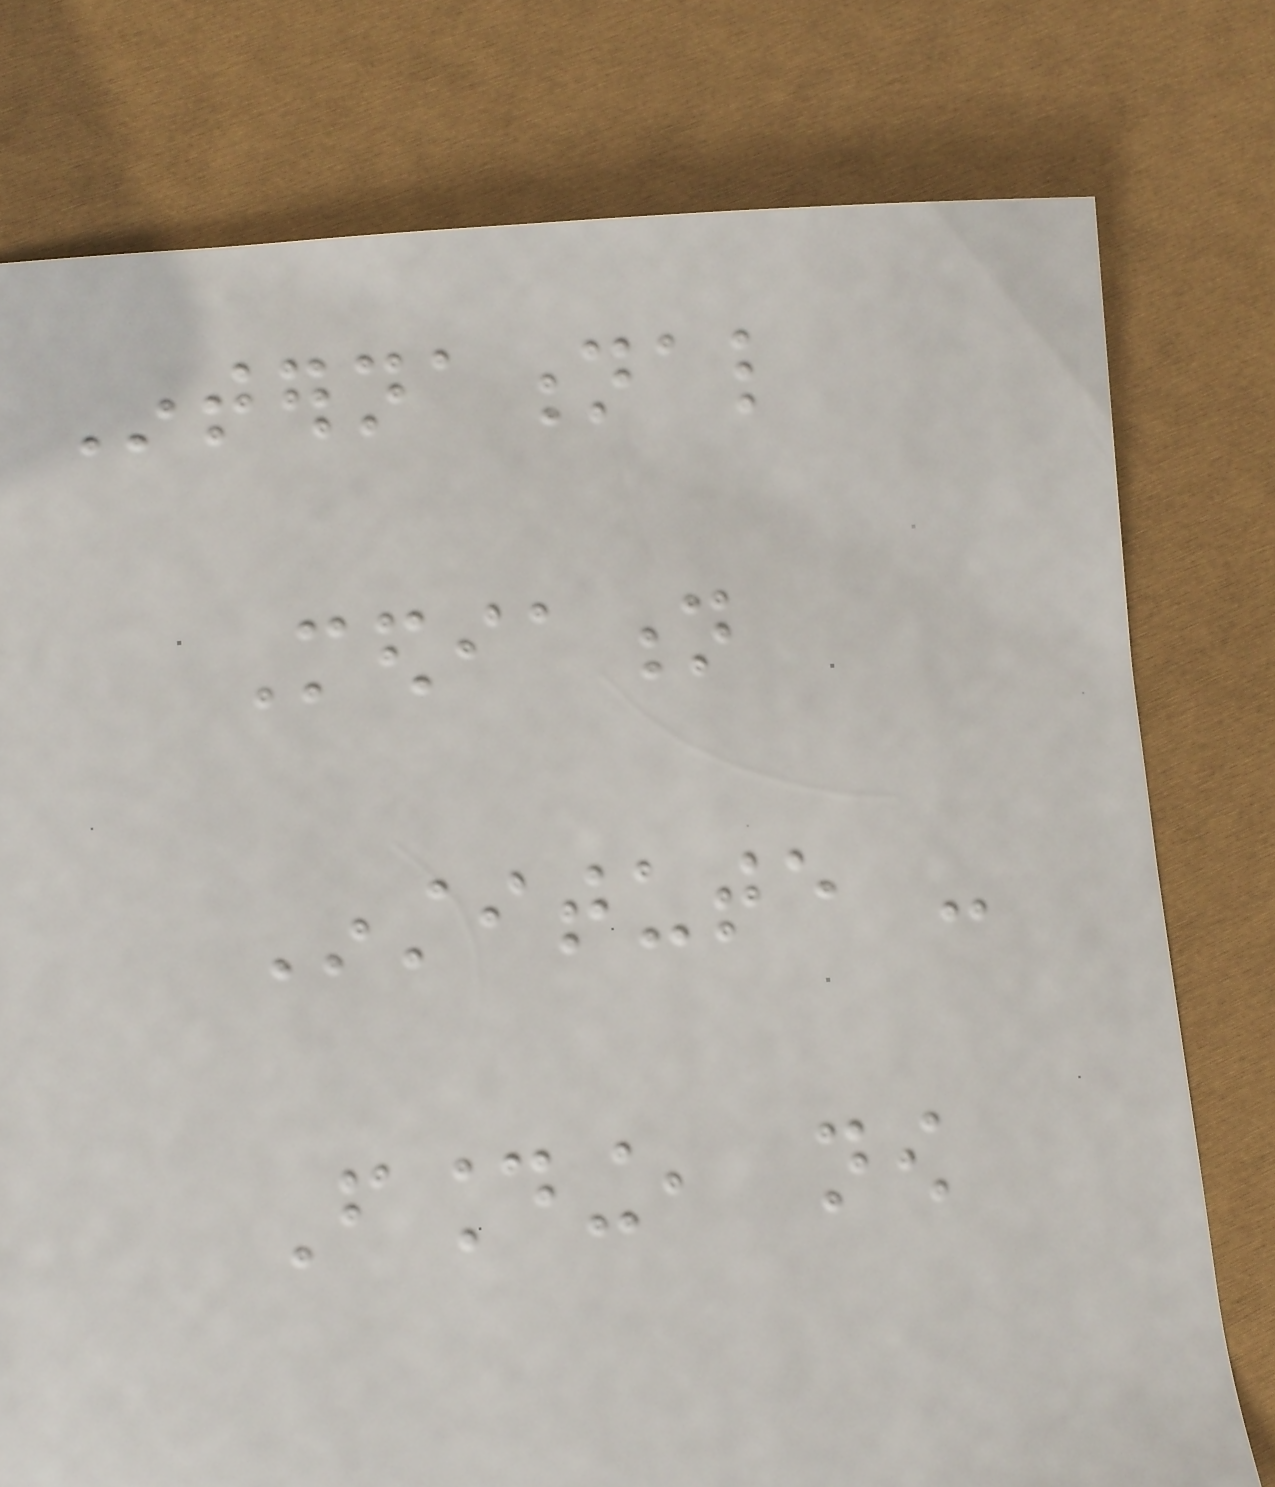International
Mediation
Institute -
Founding, now
